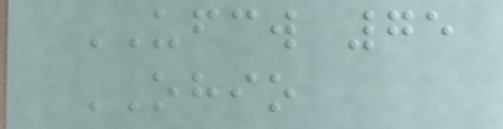UFCW 75
OHIO
